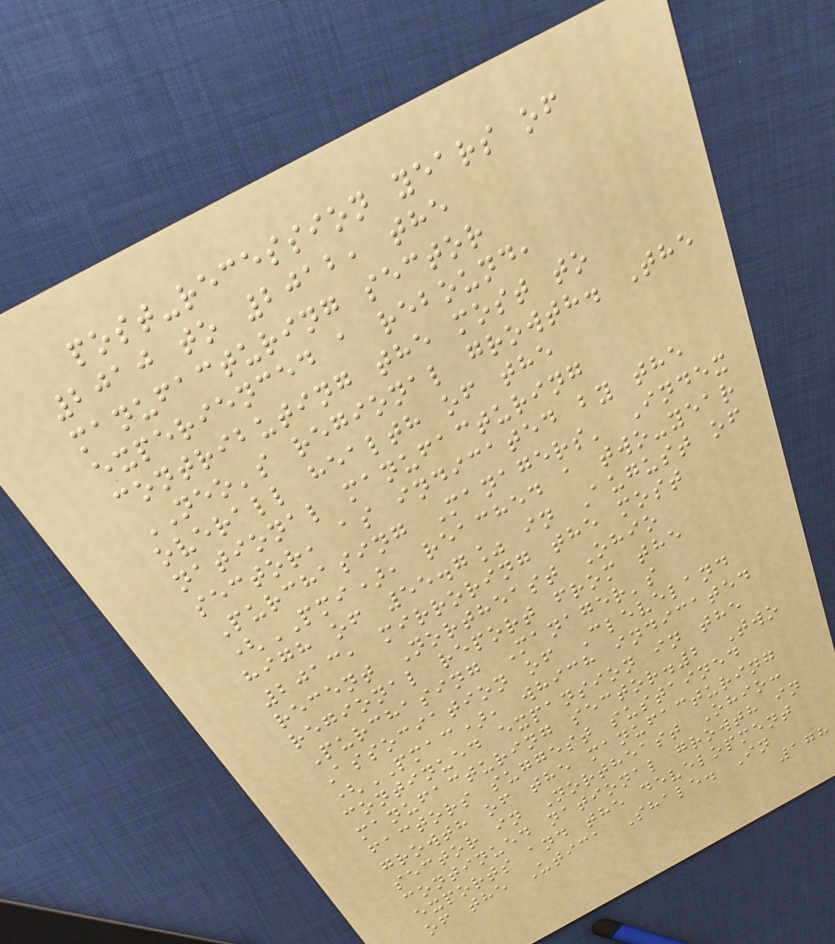post-recession years of
2010 to 2012, the
manufacturing sector
experienced a rebound,
contributing the most to
NEO's regional growth. The
overall health of the
national manufacturing
sector, as indicated by the
Purchasing Managers' Index
(PMI), reached a two-year
high of 55.7% in August of
2013, mirroring the most
recent Northeast Ohio
regional report from the
Purchasing Manager's
Association of Cleveland
(PMAC), which indicated
continued expansion in the
manufacturing sector.2 Two
factors suggest sustained
growth of the manufacturing
sector in Northeast Ohio:
continued national growth in
exports and the development
of the Utica Shale. In
178
